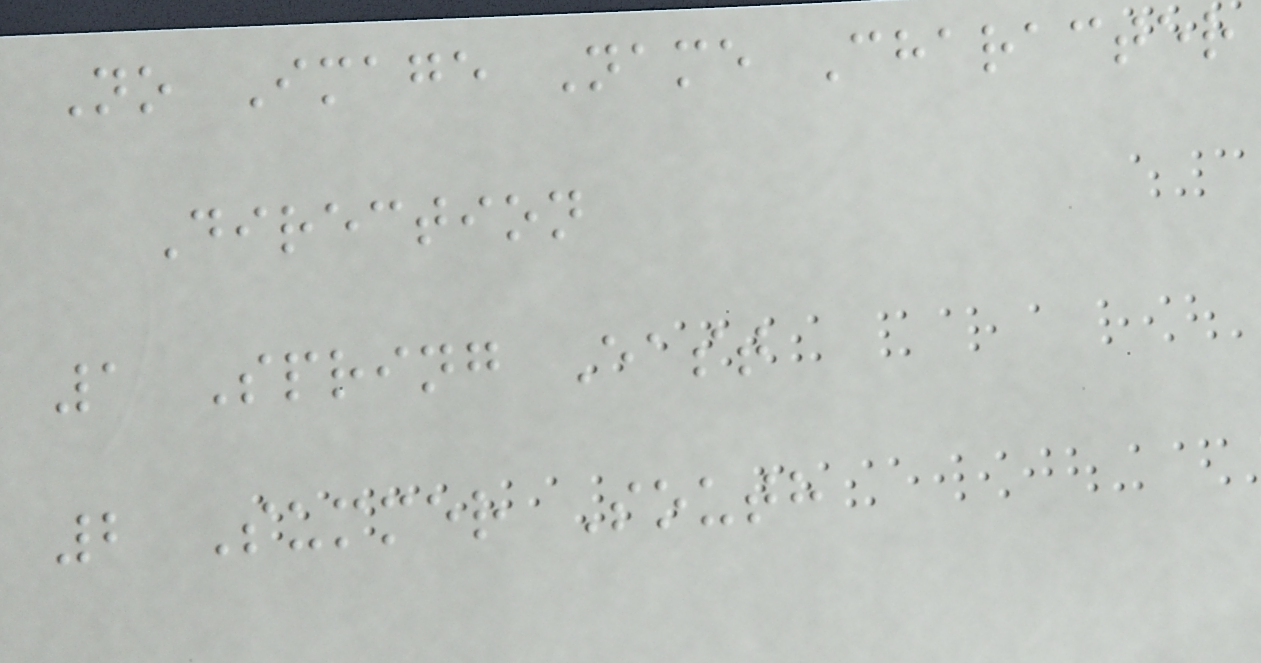No Image Name Character
Direction
1 Spring East
2 Summer South
